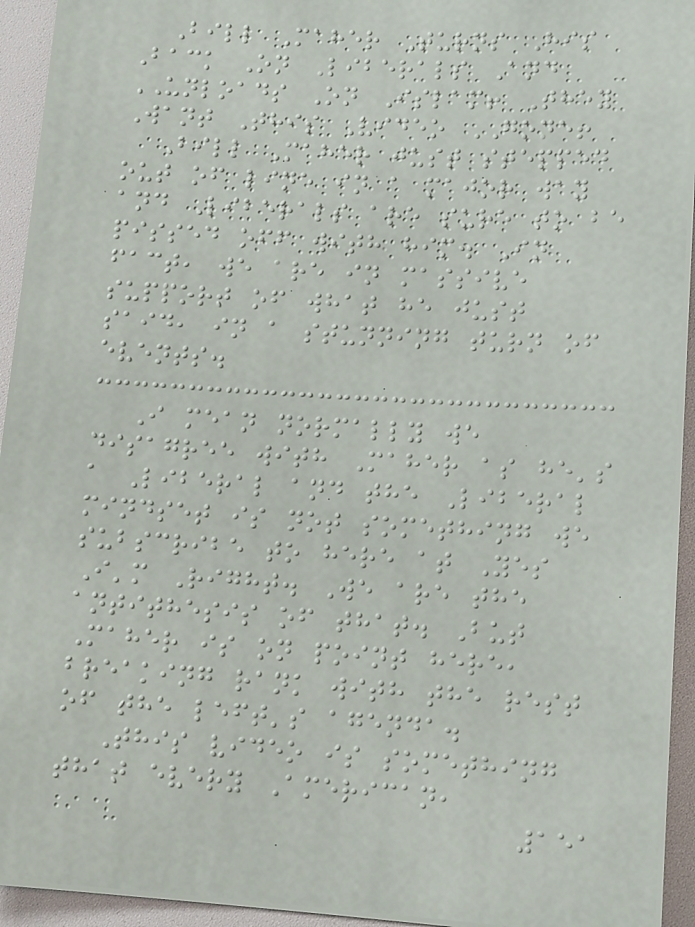Bill Maher Turns His
Back On Liberals And
UNLOADS On Islam! They
Want This Video GONE!
Bill Maher just stepped
out of line in a major way
and Liberals are sure to be
pissed off with him. In
fact, we are in massive
support of what he just
said, in a stunning turn of
events.
I mean normally we
disagree with Maher as he's
a Liberal and the Liberal
mindset is not something we
subscribe to here at Yes
I'm Right. We are the
antithesis of that. But
Maher is on point here,
breaking rank with the rest
of the left's agenda.
This video is something
that every American,
151
